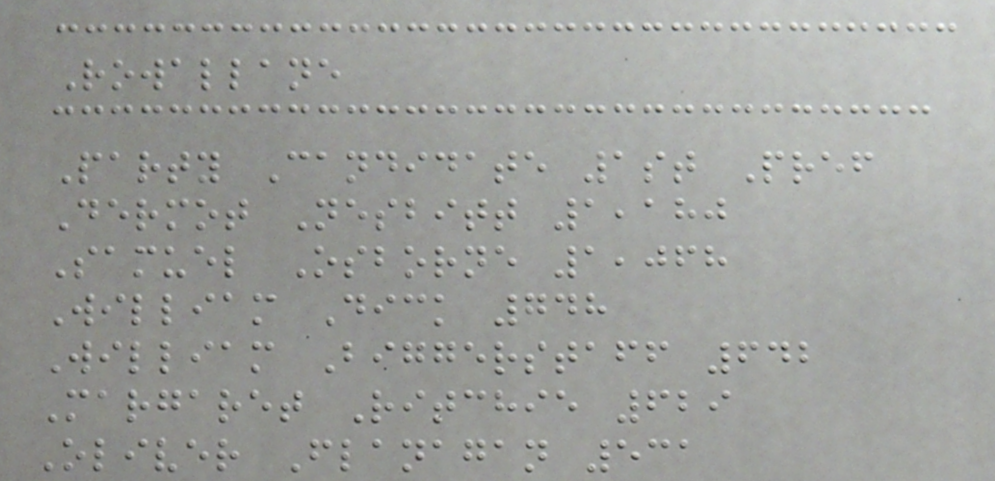Rowallane
Party Candidate 1st Pref
Dermot Nesbitt 1,180
Samuel Osborne 1,068
William Dick 748
William Biggerstaff 642
Margaret Ritchie 629
Oliver Flanagan 531
